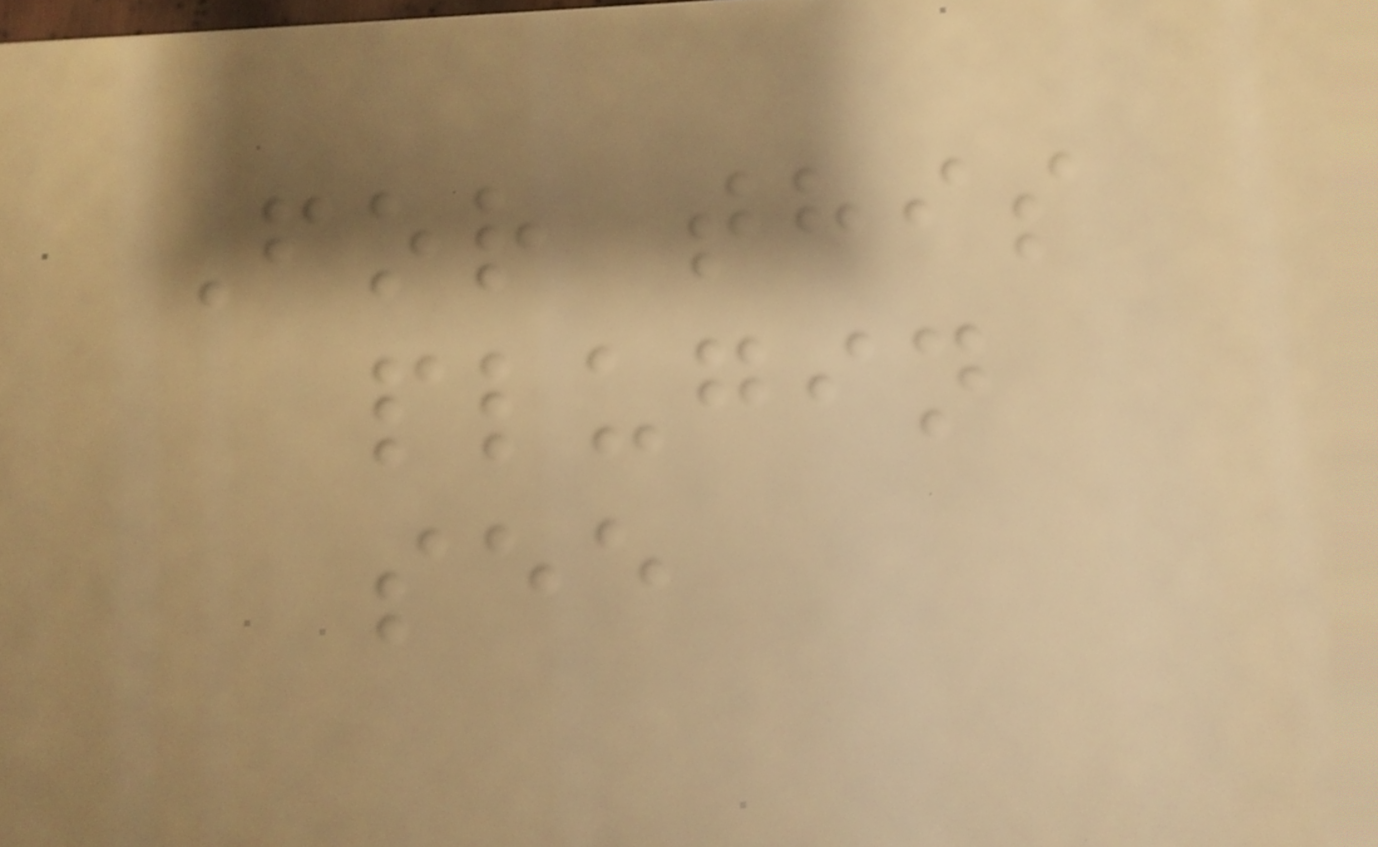For this
plugin
see
